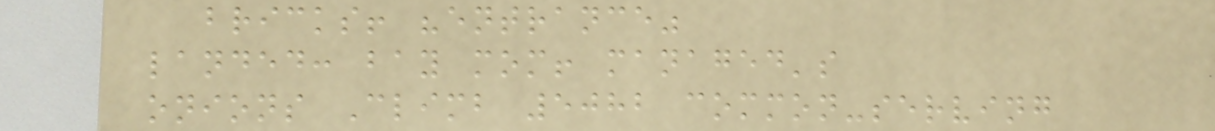bricks! "entrance"
landed: bay mom! managed's
onions Climb 5082 common-serving
